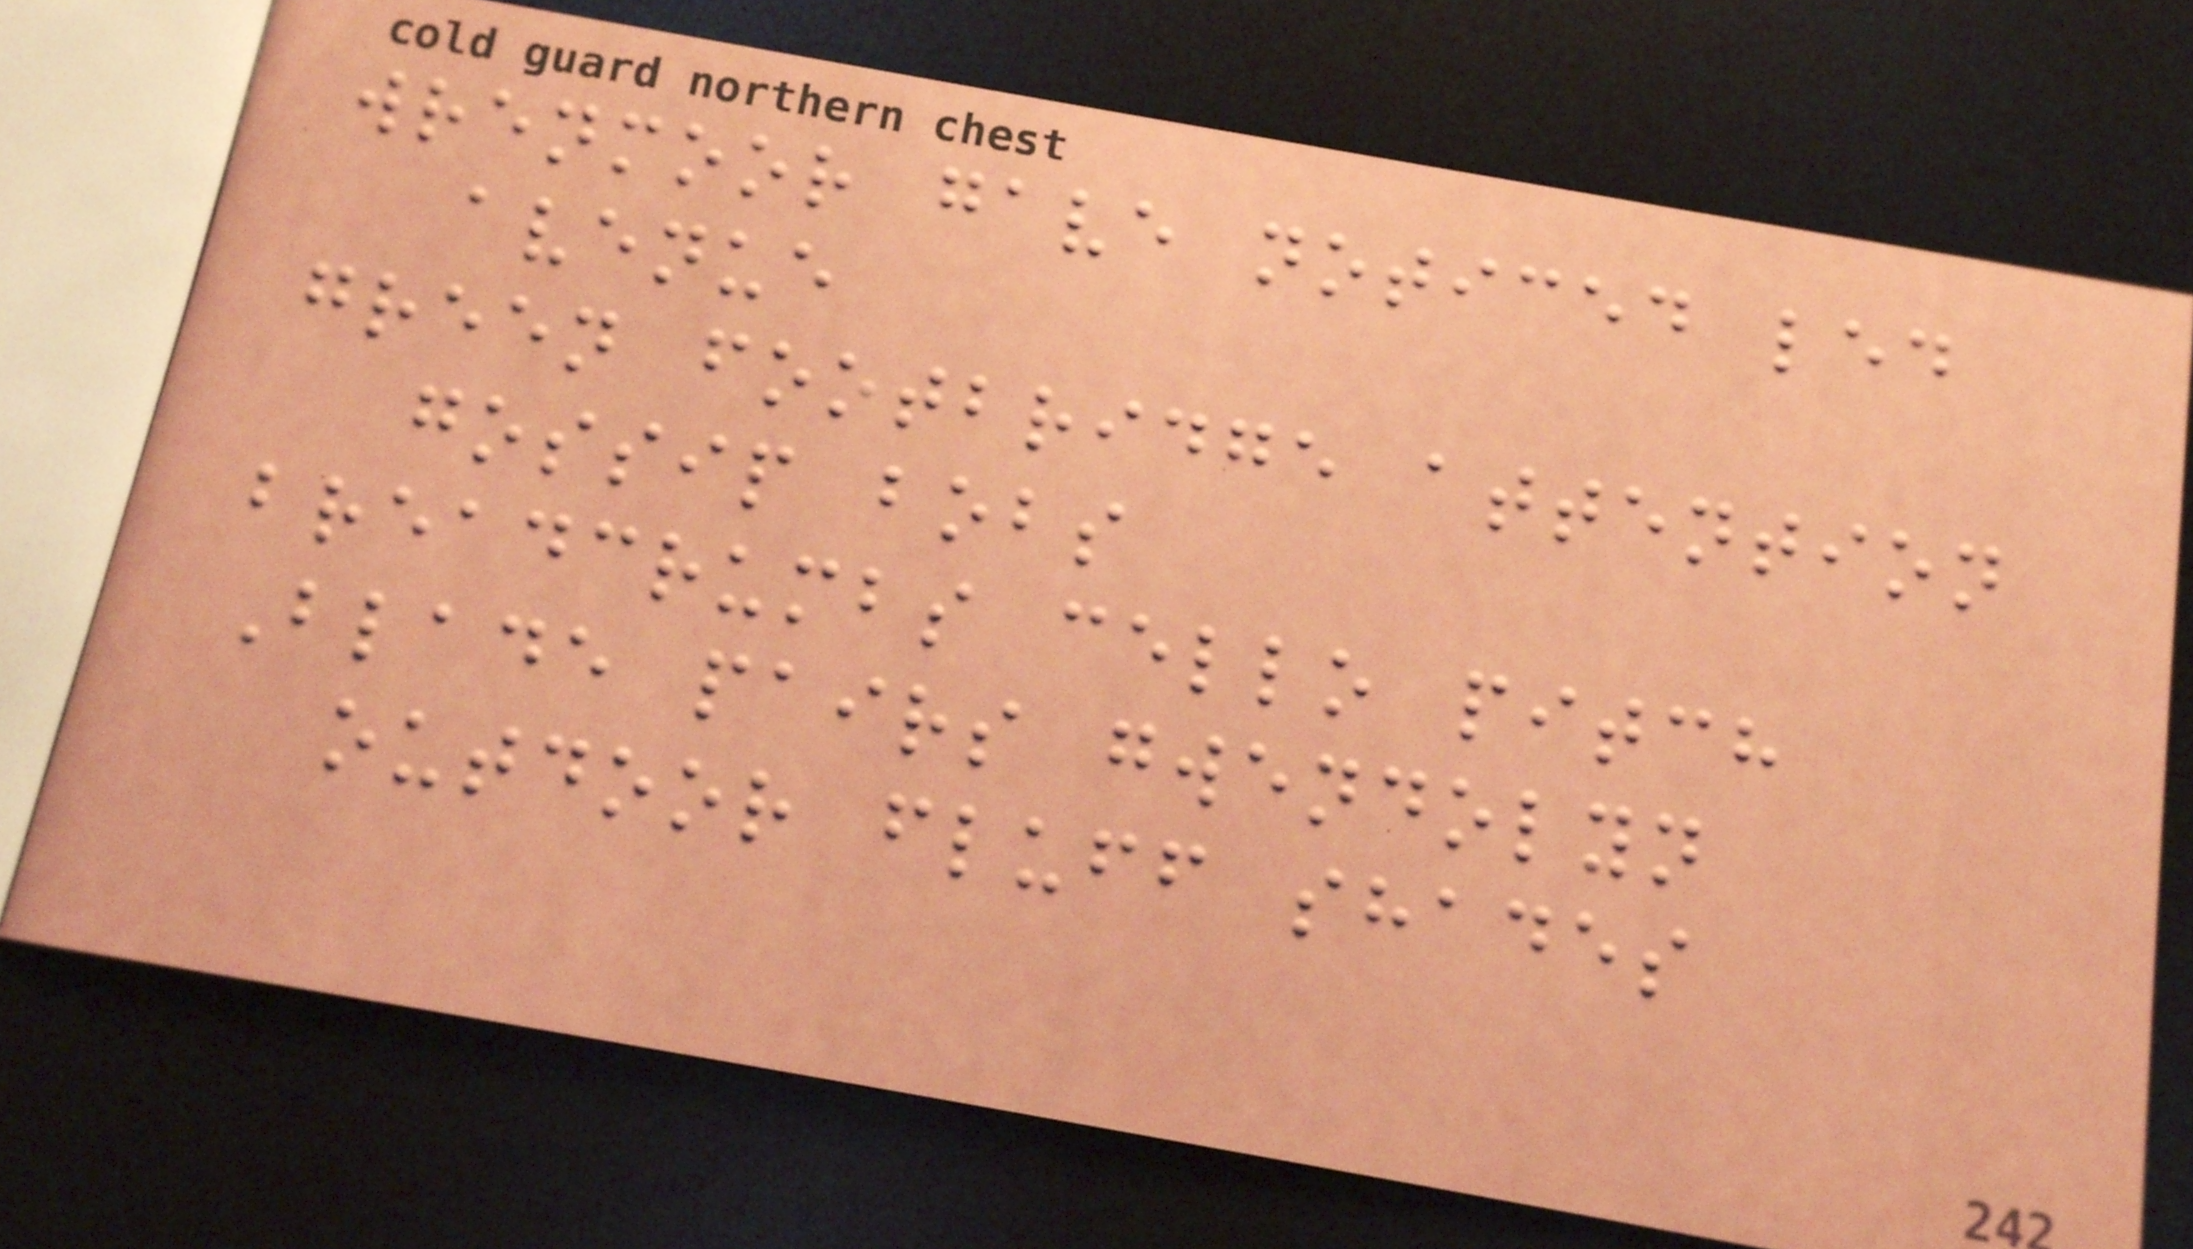wrenmoor gave noticed led
avenue
green footbridge attention
gossip bobs
breadcrumbs cello pitch
Blade pairs gwendolyn
outdoor fluff shades
